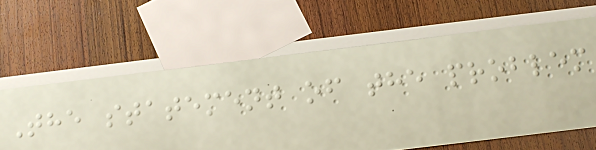The statement of the problem
